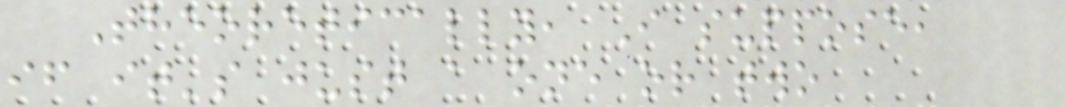Theoretically, I suppose,
if it's just a one or two
